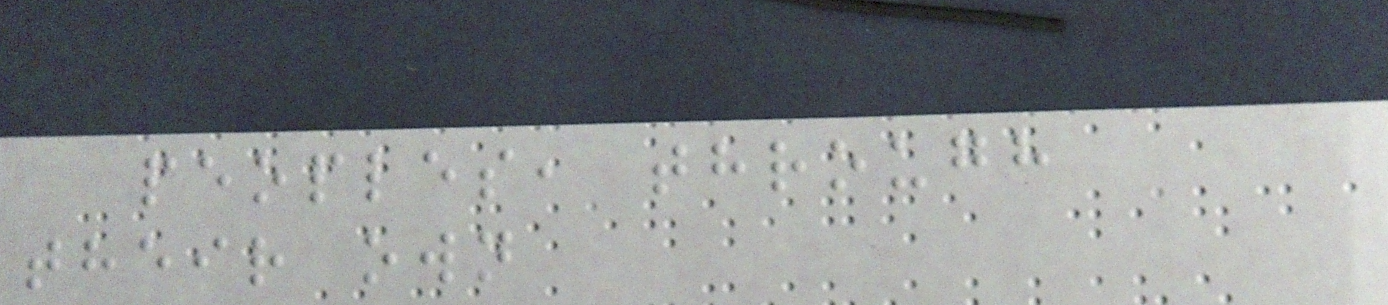peoples, through
their own
